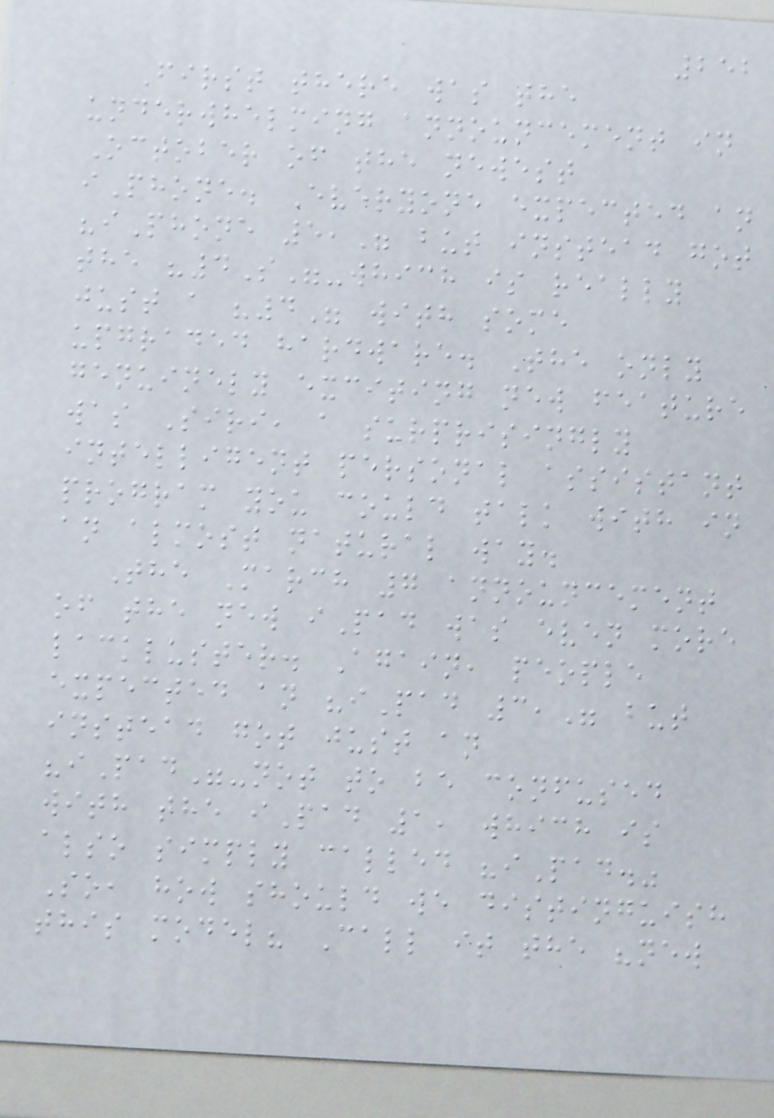252
First there was the
underwhelming announcement in
October of the newest
iPhone. Everyone expected an
"iPhone 5," but instead got
the "4S"-which is really
just a "4" with some
upgraded hardware. The only
genuinely exciting new feature
was Siri, a surprisingly
intelligent personal assistant
program you could talk with in
an almost natural way.
The March 7 announcement
of the new iPad was even more
lackluster. Again, people
expected an "iPad 3," but
instead got just an
"iPad"-not to be confused
with the iPad 1, which is
also simply called "iPad."
So, how should we distinguish
this model? Call it the "new
